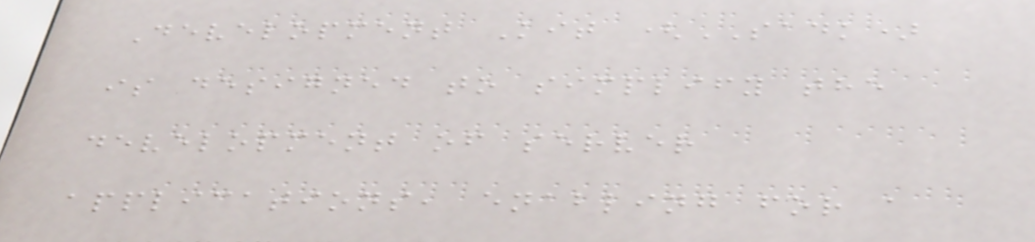Development Kit (SADK)
is designed to simplify the
development of server
applications, enabling for a
